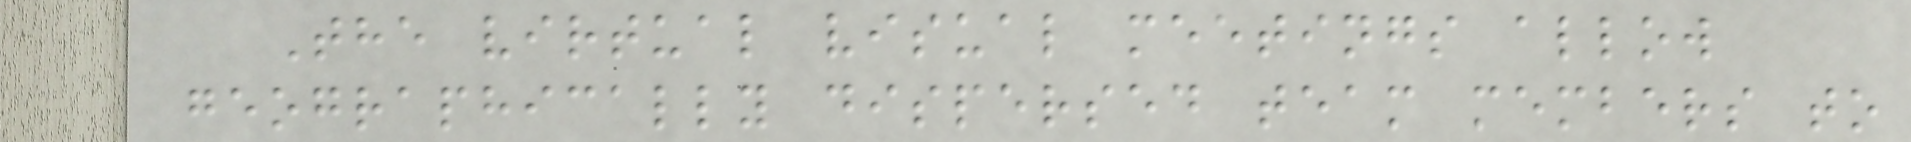The virtual visual meetings allow
geographically dispersed team members to
